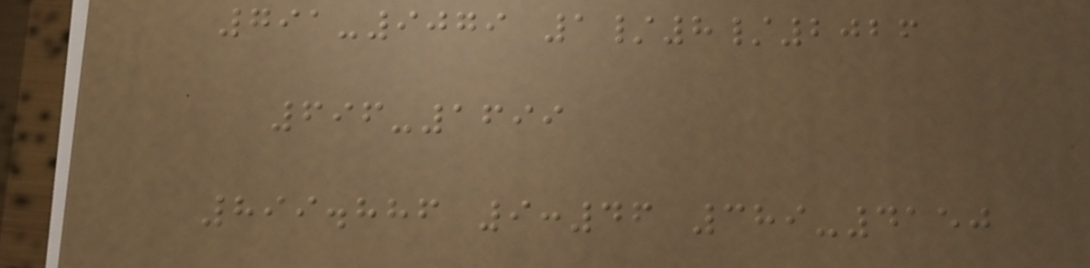791-9079 1/8/2026
696-1699
899.886 9:46 389-4150
